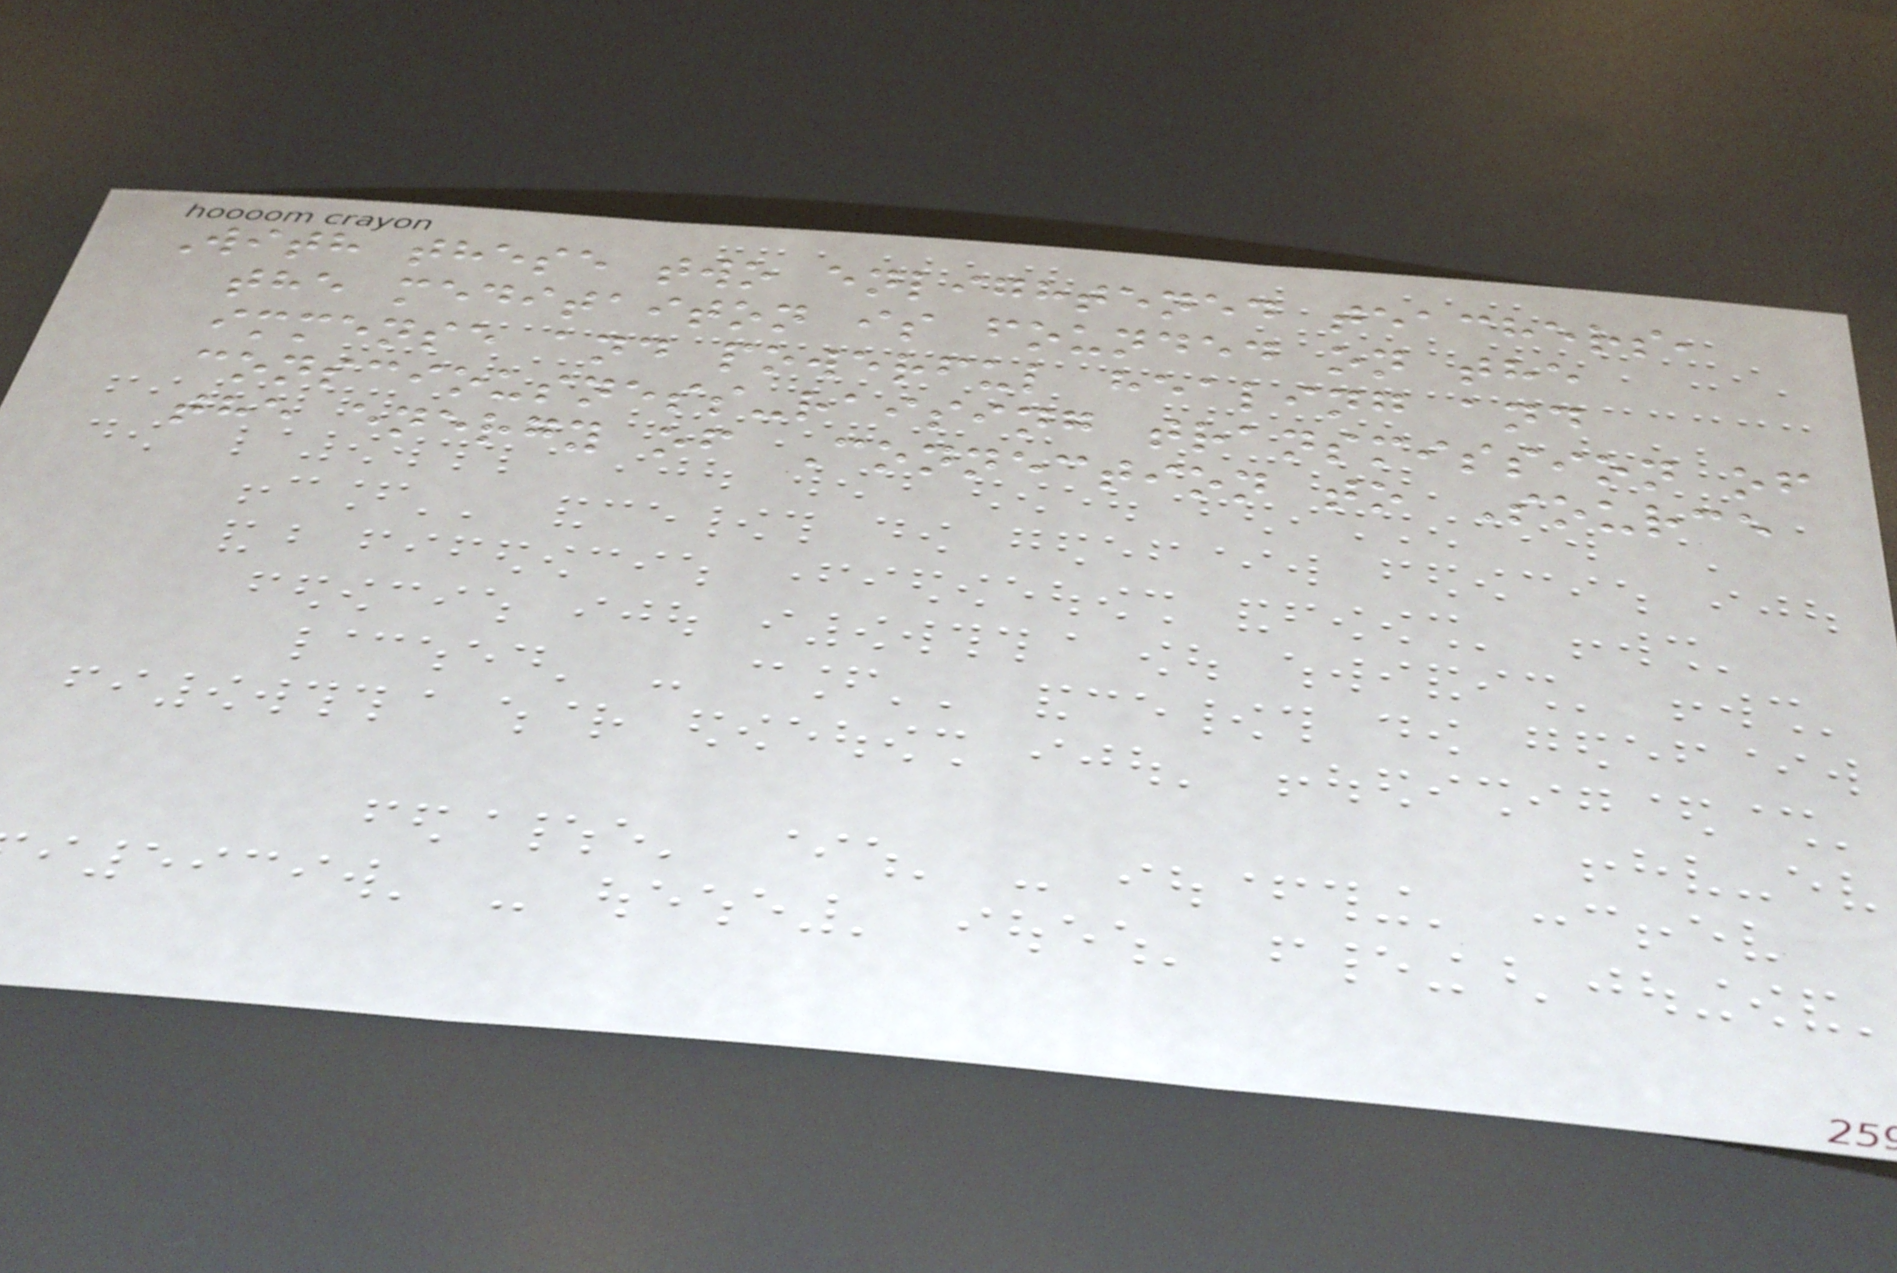With these two enlightened teachers,
the meditaiton is founded on the
immense and powerful healing and
consciousness-raising transmission of
the energy of Connection to Source
